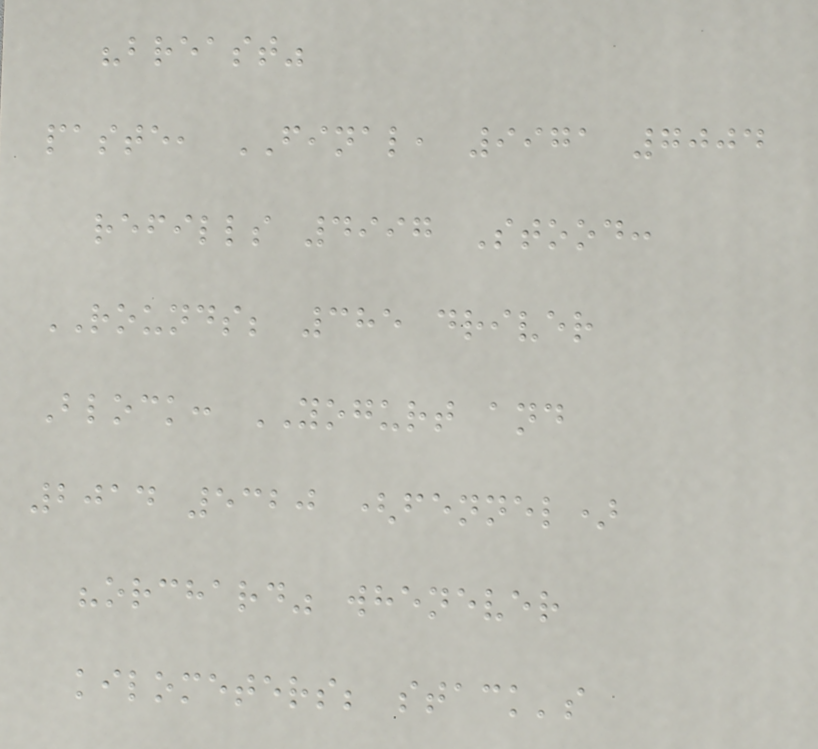"breast"
paste, FINAL, 9971 7004
refills 4997 Stood:
ROUNDS; 385 driver
Block: YOGURT and
2014 5320 (fennel)
"orchard" whenever
kilometers; stack's
